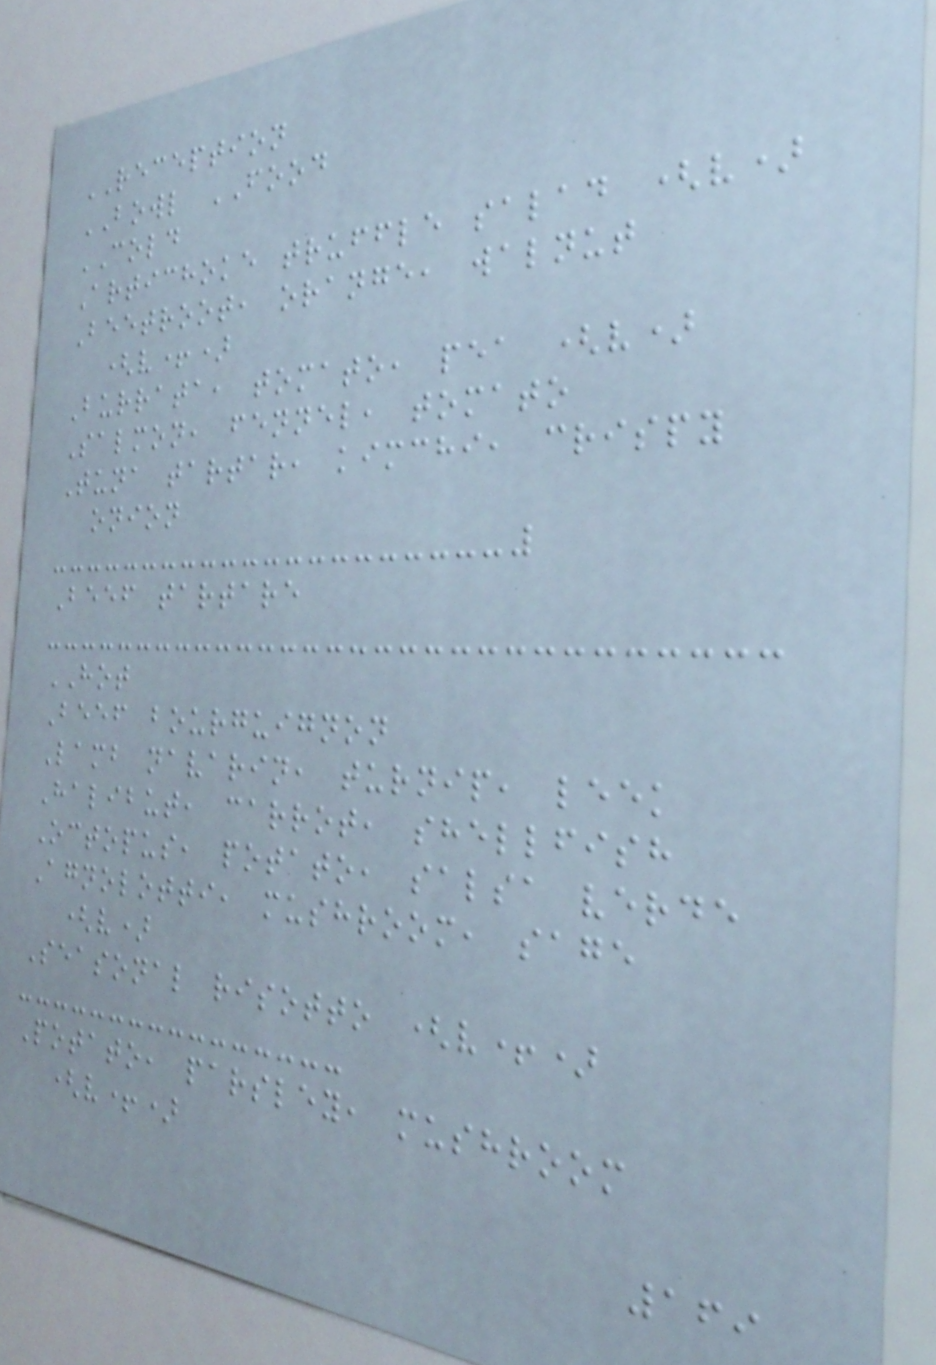RECEPTION
BOWL FOOD
COLD
Artichoke truffle salad (v)
Beetroot, orange, walnut
(v+)
Burrata, tomato, pea (v)
Salmon, fennel, tomato
Tuna tartar, kimchi, crispy
onion
Beef tartare
HOT
Beef bourguignon
Lamb navarin, turnip, leek
Halibut, carrot, shellfish
Octopus, potato, salsa verde
Agnolotti, mushroom, sage
(v)
Seasonal risotto (v+)
Potato, parsley, mushroom
(v+)
169
